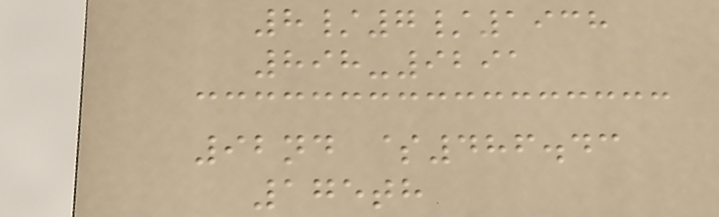8/7/1938
898-9291
92nd $486.43
175th
